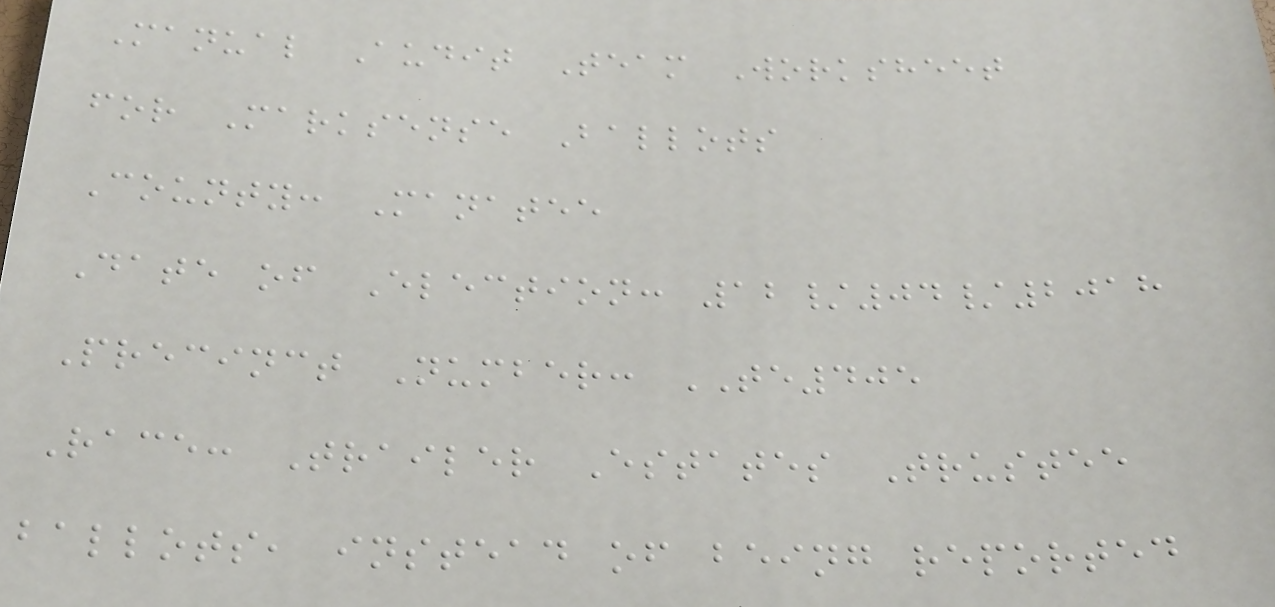Manual Audit Team Worksheet
for Marksense Ballots
County: Manatee
Date of Election: 12/04/2018
Precinct Number: TE405
Race: Trailer Estates Trustee
ballots, instead of being reported
